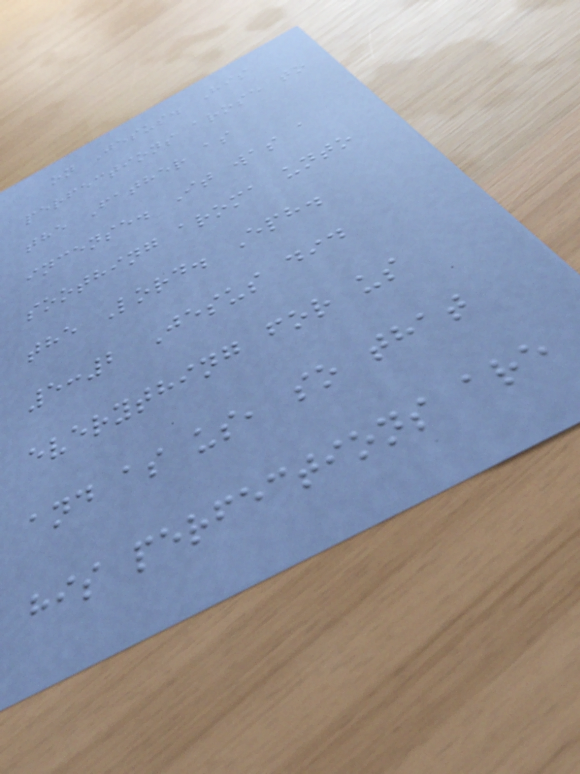on Jesus. His
perfections arose to
the Father as
incense. It was a
soothing aroma unto
the Lord. Eph.
5:2 Jesus did
everything for us
and as us, so that
his perfections are
